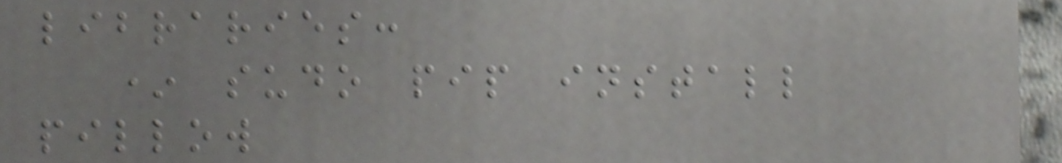libraries:
* sudo pip install
pillow
